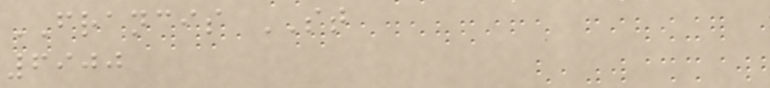FRANCIS ST
6900
